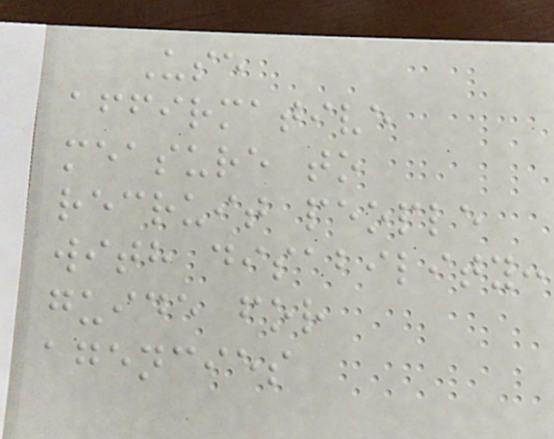Use
affirmative
measure to
recruit people
with disability:
guide for
agencies
